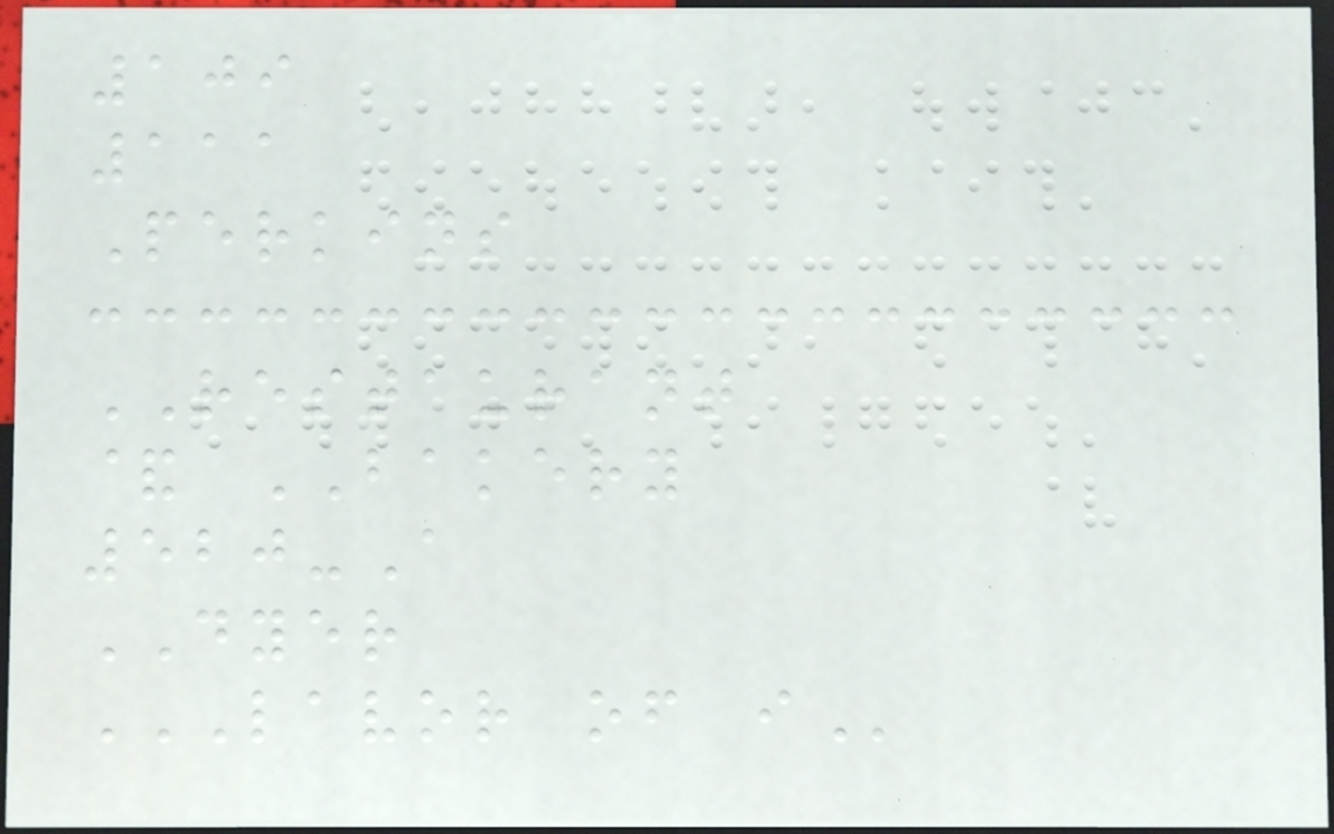109
111
Perkins
RESTAURANT
& BAKERY
520-A
DYER
LAVOR OF I
